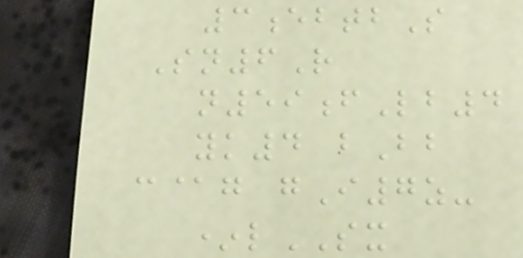3ebtbS
Sn6R
n59fLb4
yk4 bBb
c@g gI7z-
*lSX
